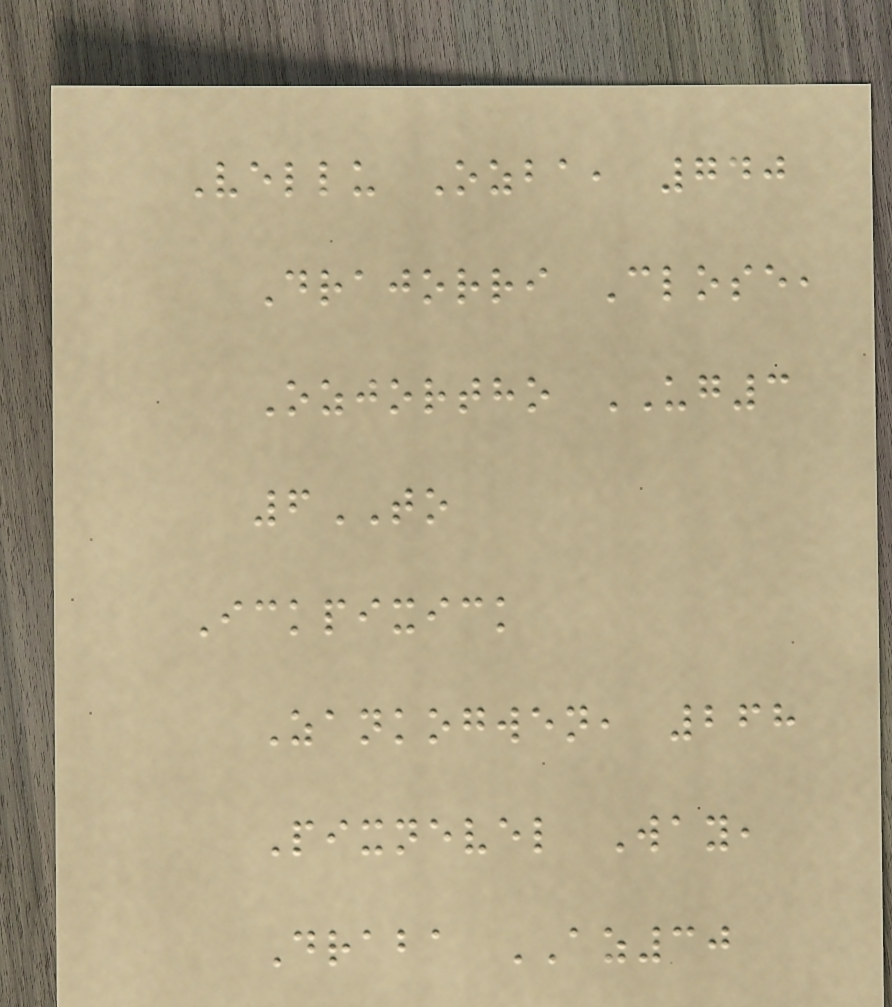Vellu Ozba, 740
Drajorri Close,
Ozjortho UG3
6TO
Ickpixick
Zankogwen, 268
Pixnevel Way,
Draba AZ30
